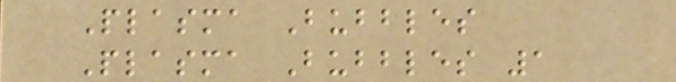Plasma Bubbles
Plasma Bubbles 1
